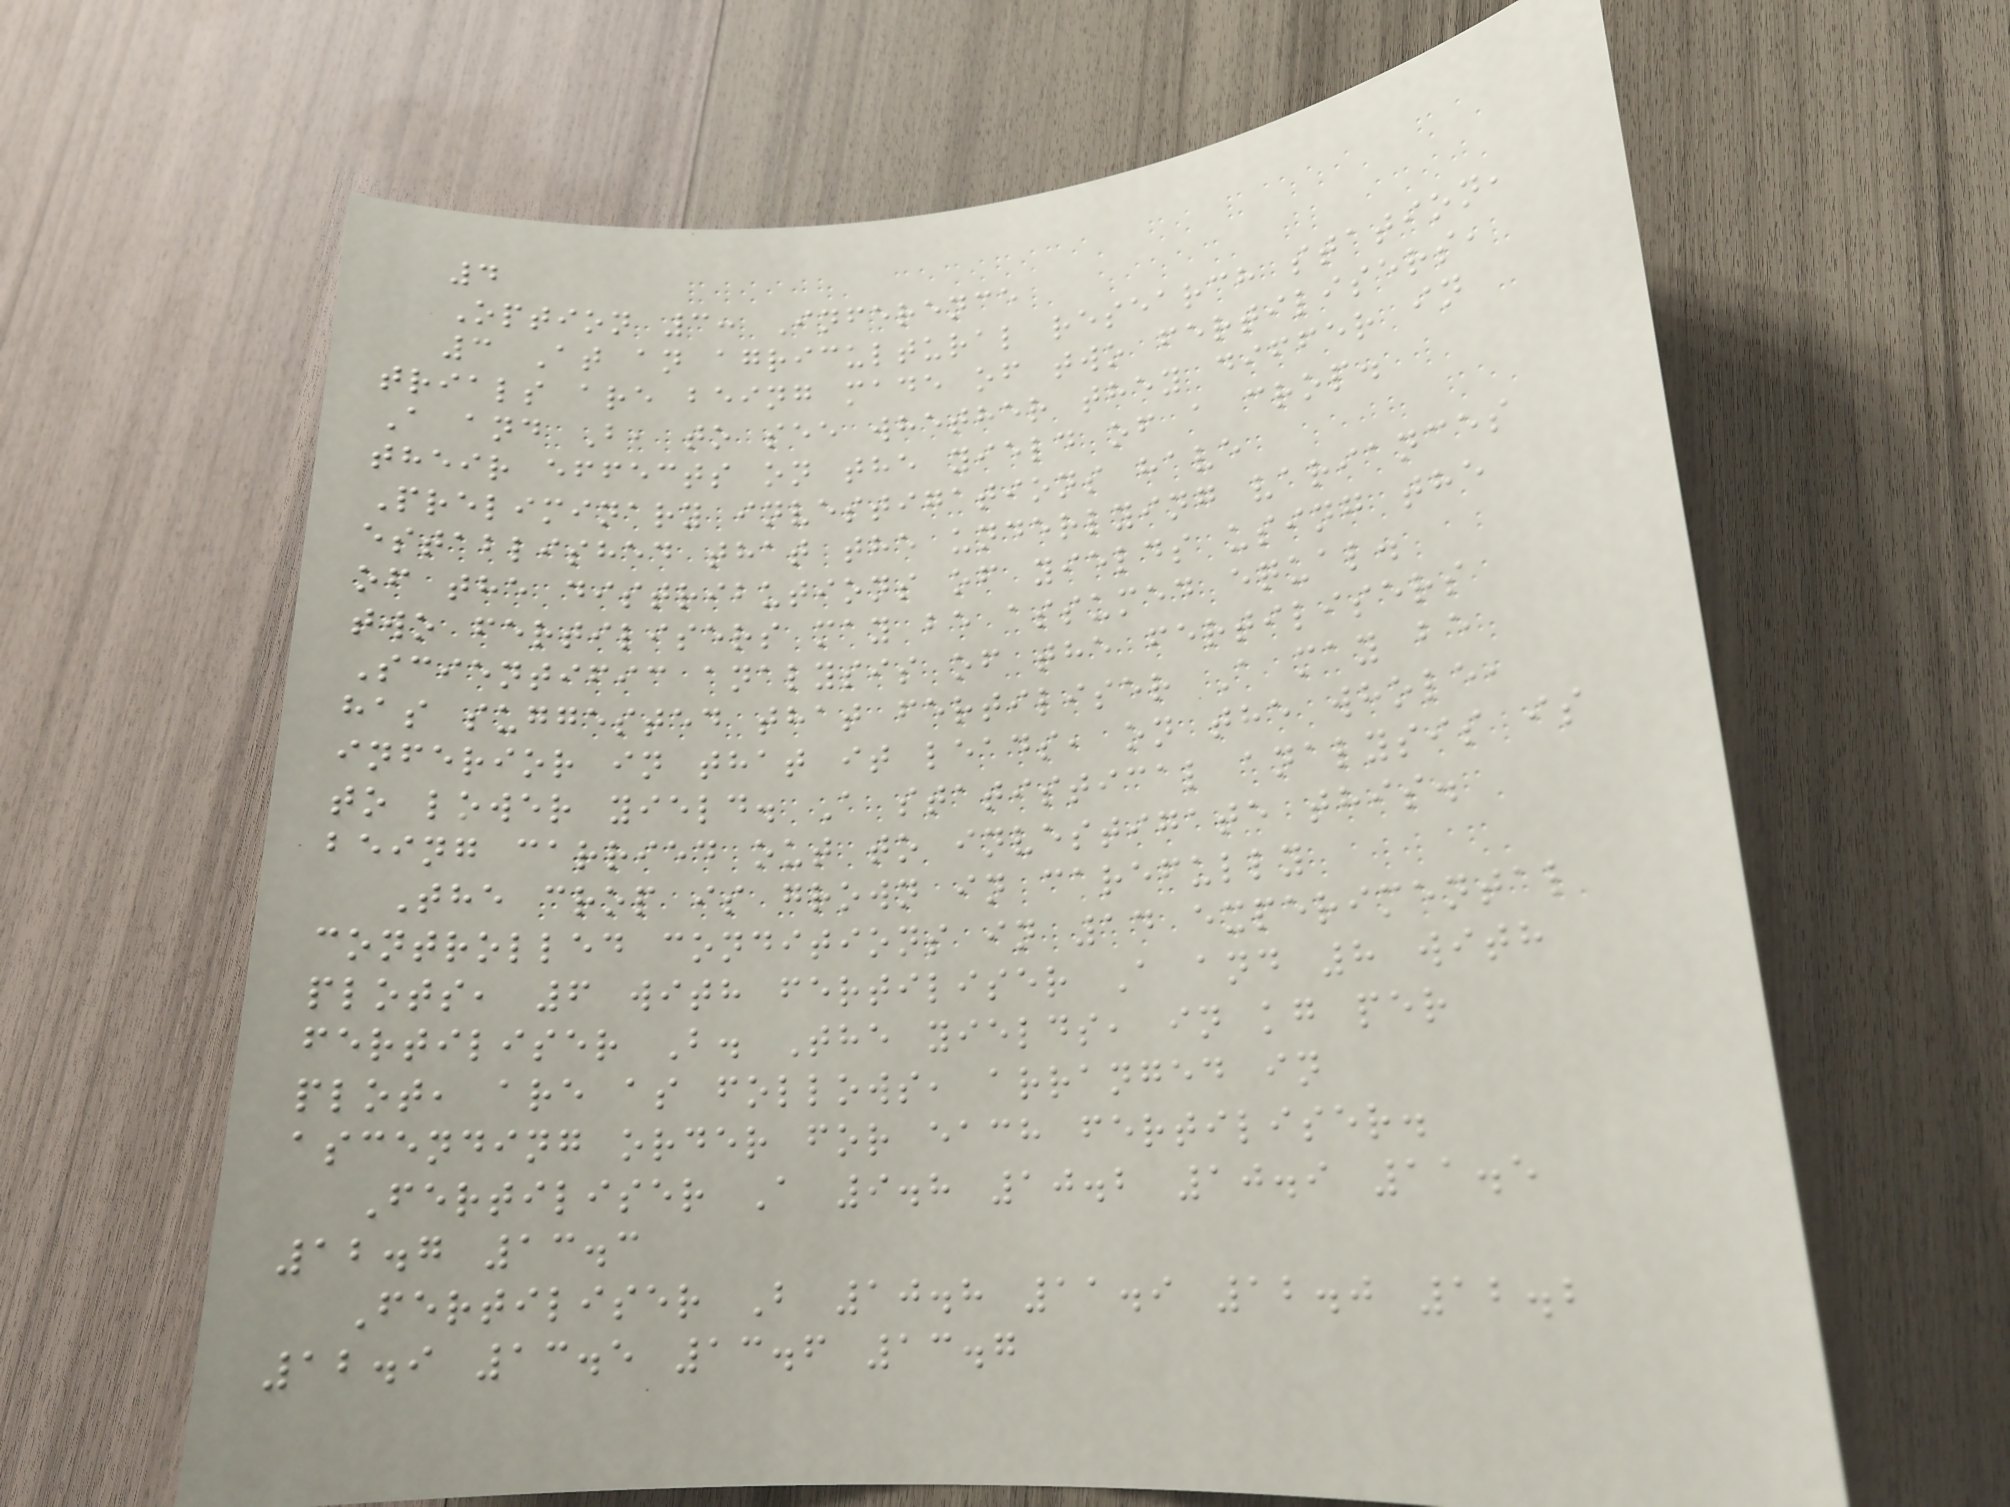4
Option 3: Inference
3 At an agricultural research station,
trials are being made of two fertilisers,
A and B, to see whether they differ in
their effects on the yield of a crop.
Preliminary investigations have
established that the underlying variances
of the distributions of yields using the
two fertilisers may be assumed equal.
Scientific analysis of the fertilisers
has suggested that fertiliser A may be
inferior in that it leads, on the whole,
to lower yield. A statistical analysis is
being carried out to investigate this.
The crop is grown in carefully
controlled conditions in 14 experimental
plots, 6 with fertiliser A and 8 with
fertiliser B. The yields, in kg per
plot, are as follows, arranged in
ascending order for each fertiliser.
Fertiliser A 9.8 10.2 10.9 11.5
12.7 13.3
Fertiliser B 10.8 11.9 12.0 12.2
12.9 13.5 13.6 13.7
